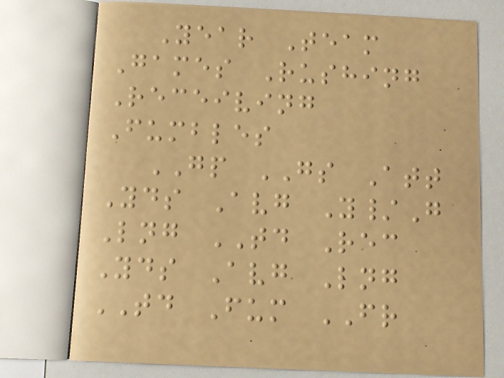Year Team
Games Rushing
Receiving
Fumbles
GP GS Att
Yds Avg Y/G
Lng TD Rec
Yds Avg Lng
TD Fum FR
